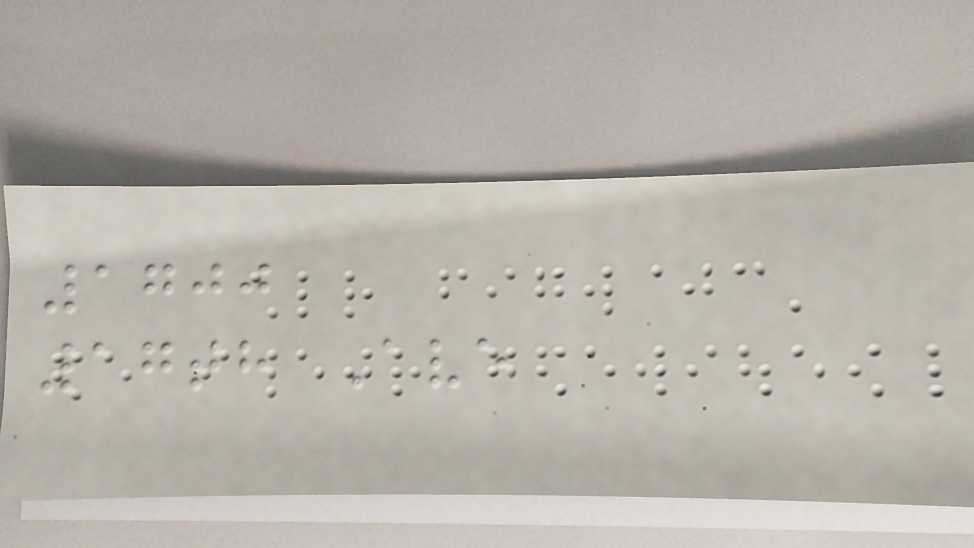1700
17th Ave
